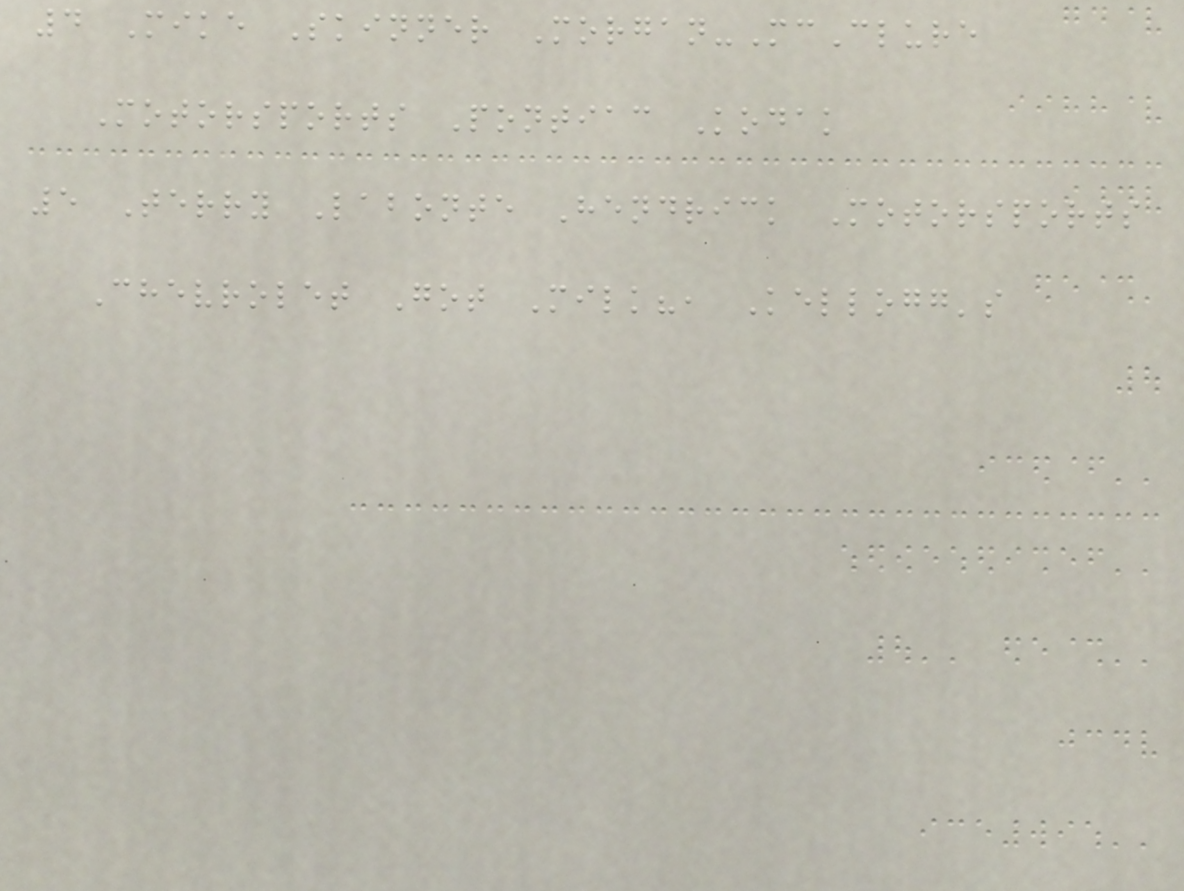4 Mike Skinner Morgan-McClure
Motorsports Pontiac Kodak
5 Terry Labonte Hendrick Motorsports
Chevrolet Got Milk?, Kellogg's
